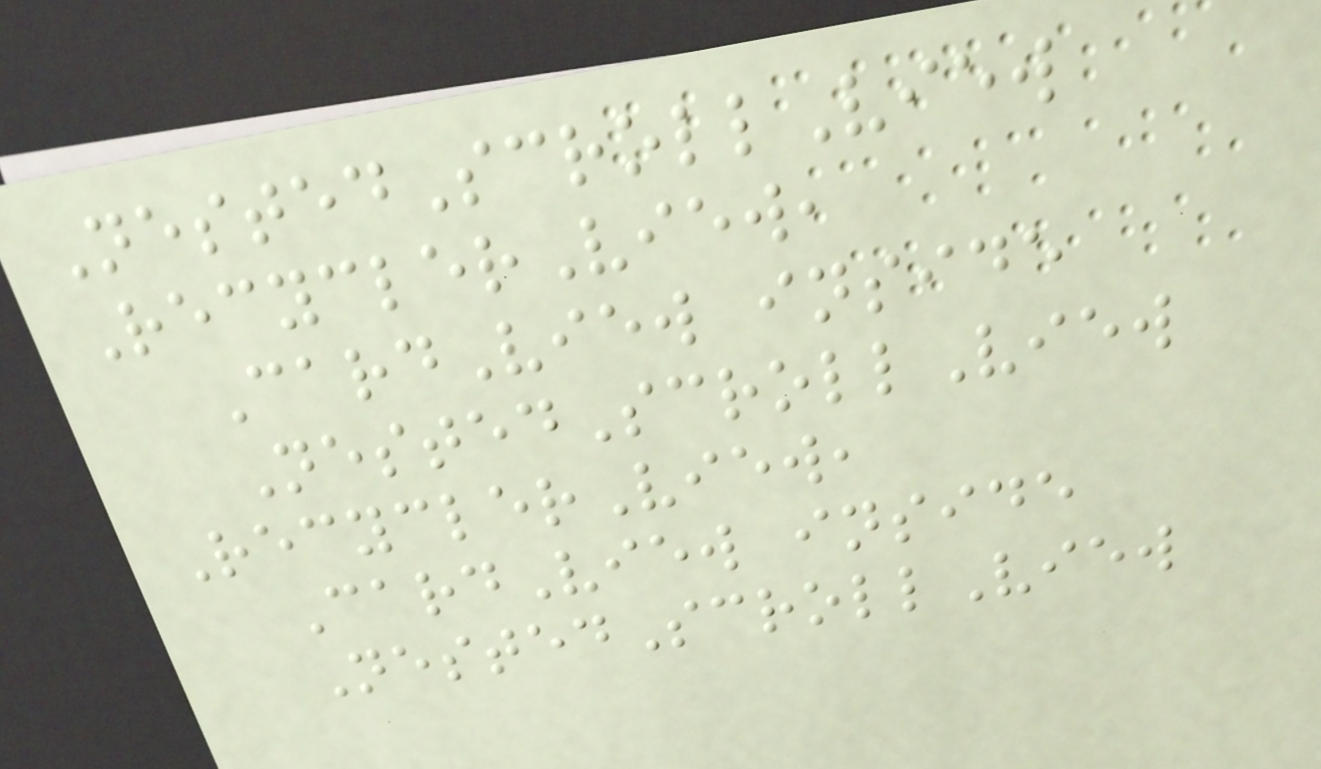NestedScrollView
RecyclerView,
CardView inside
NestedScrollView
RecyclerView,
CardView inside
NestedScrollView
